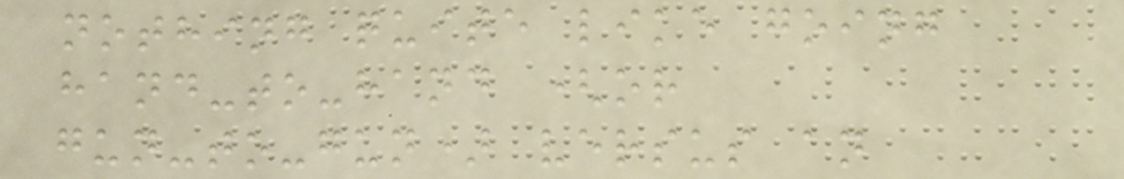nothing quite like going
hand-to-hand (or
gun-to-gun) versus an
